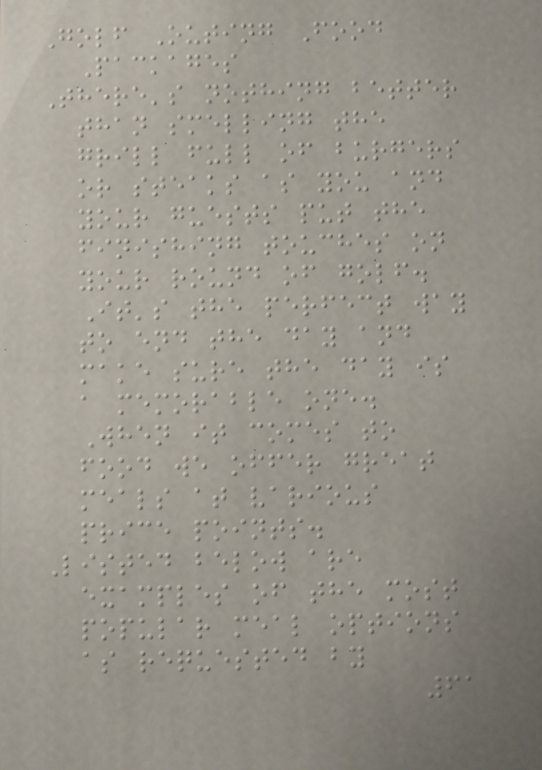Golf Outing Food
Packages
There's nothing better
than smelling the
grill full of burgers
or steaks as you and
your guests put the
finishing touches on
your round of golf.
It's the perfect way
to end the day and
make sure the day is
a memorable one.
When it comes to
food we offer great
meals at various
price points.
Listed below are
examples of the most
popular meal options
as requested by
61
